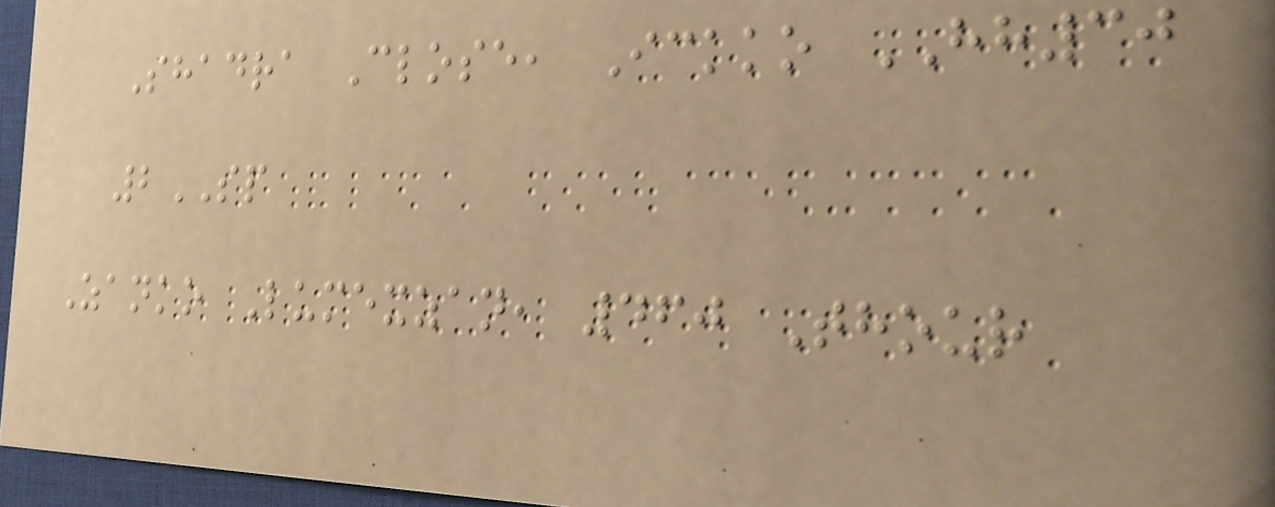Shadra Close, Ickko HH30
2SP
Zanko Lumexzan, 460 Thour
